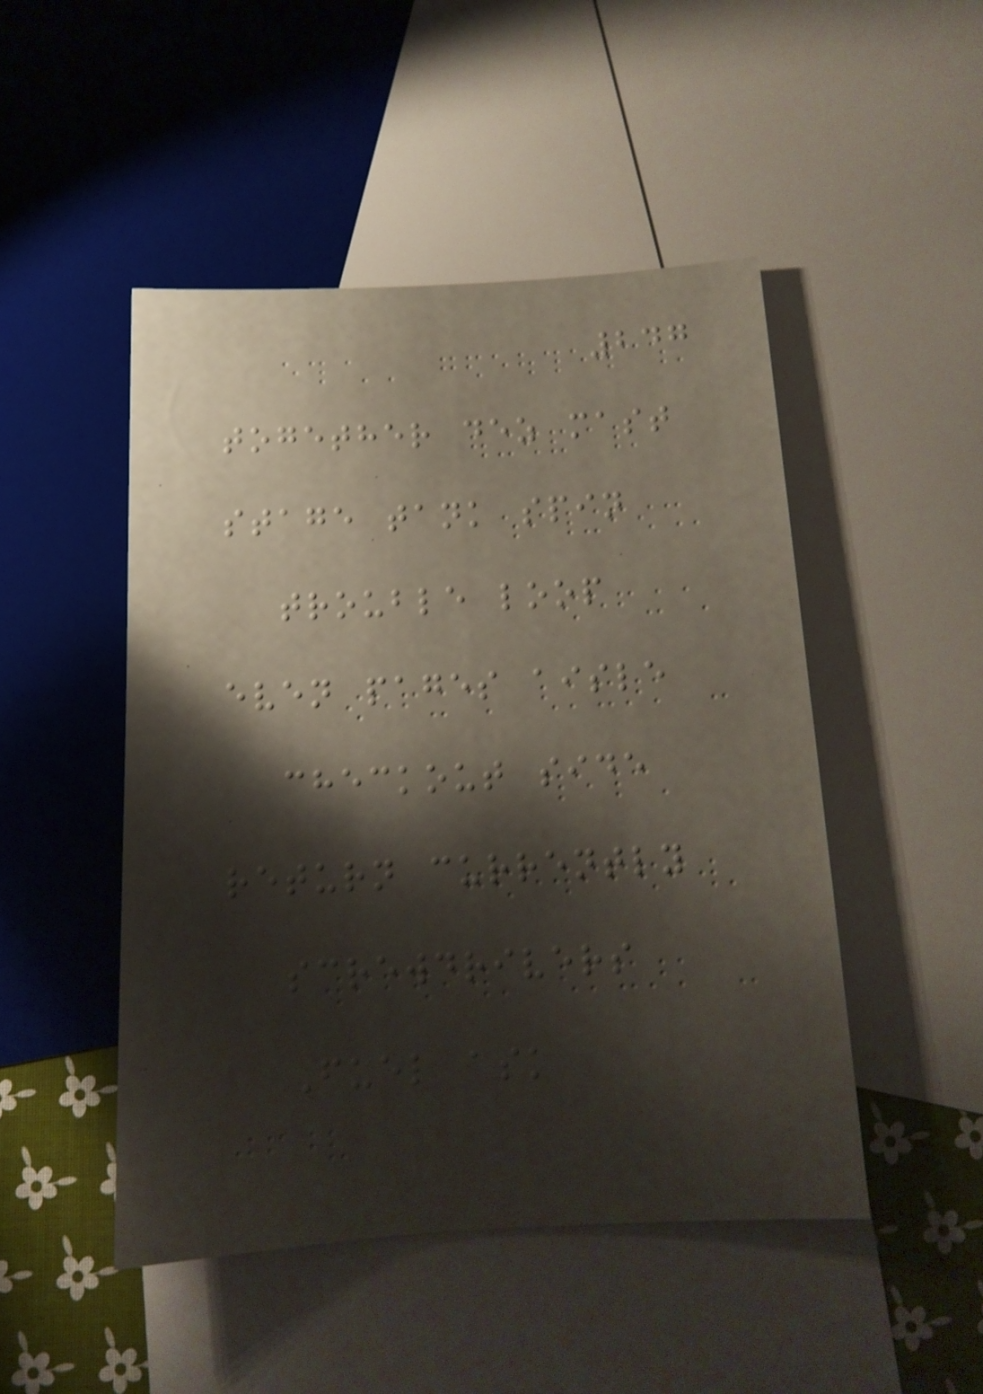247
together dez mast
stage tank spin
trouble loop
even pages aisle
checkout side
return currently
screwdrivers
Fuel ask
